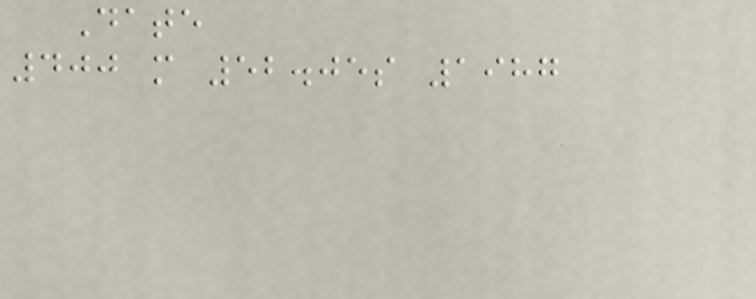Date
400 m 52.05s 1987
